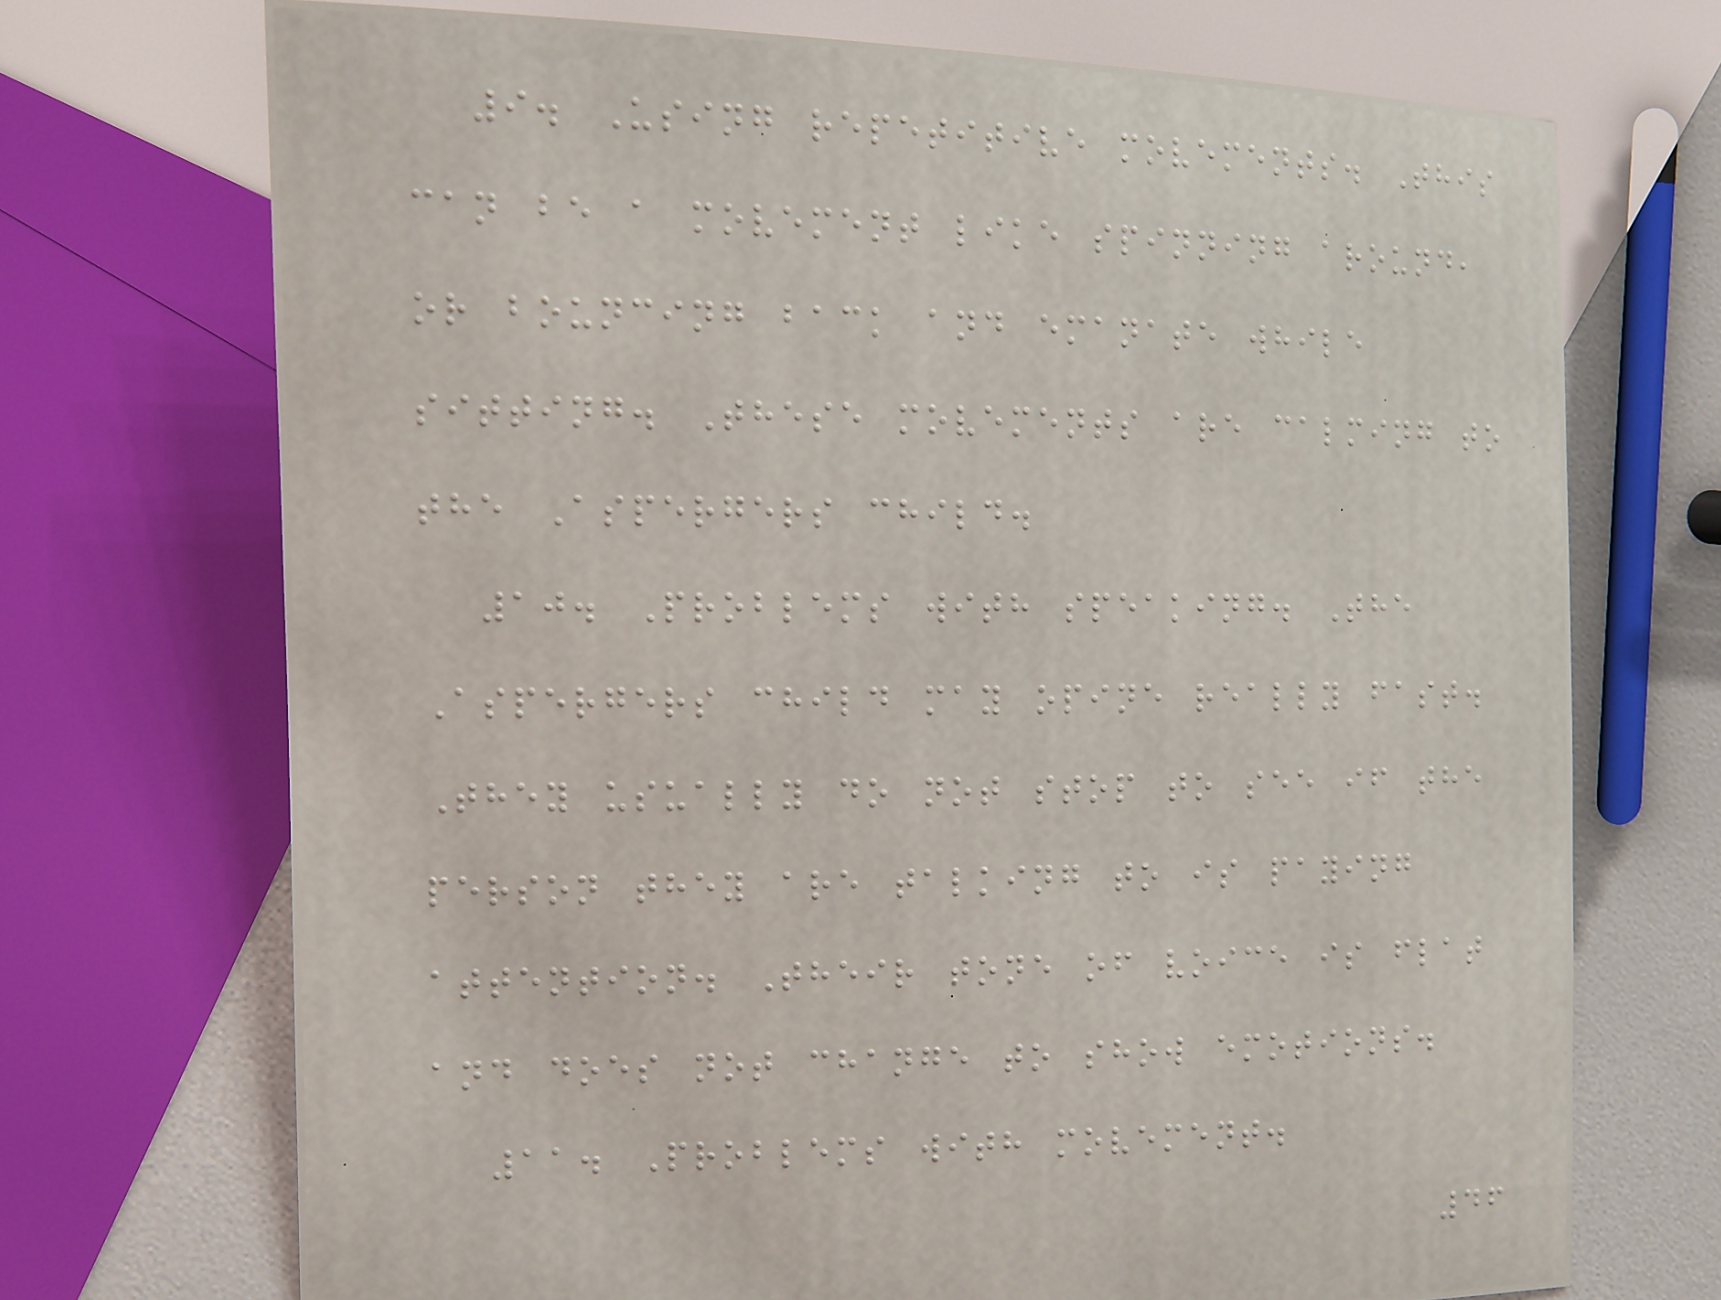9. Using repetitive movements. This
can be a movement like spinning around,
or bouncing back and emanate while
sitting. These movements are calming to
the Aspergers child.
10. Problems with speaking. The
Aspergers child may opine really fast.
They usually do not stop to see if the
person they are talking to is paying
attention. Their tone of voice is flat
and does not change to show emotions.
11. Problems with movement.
46
